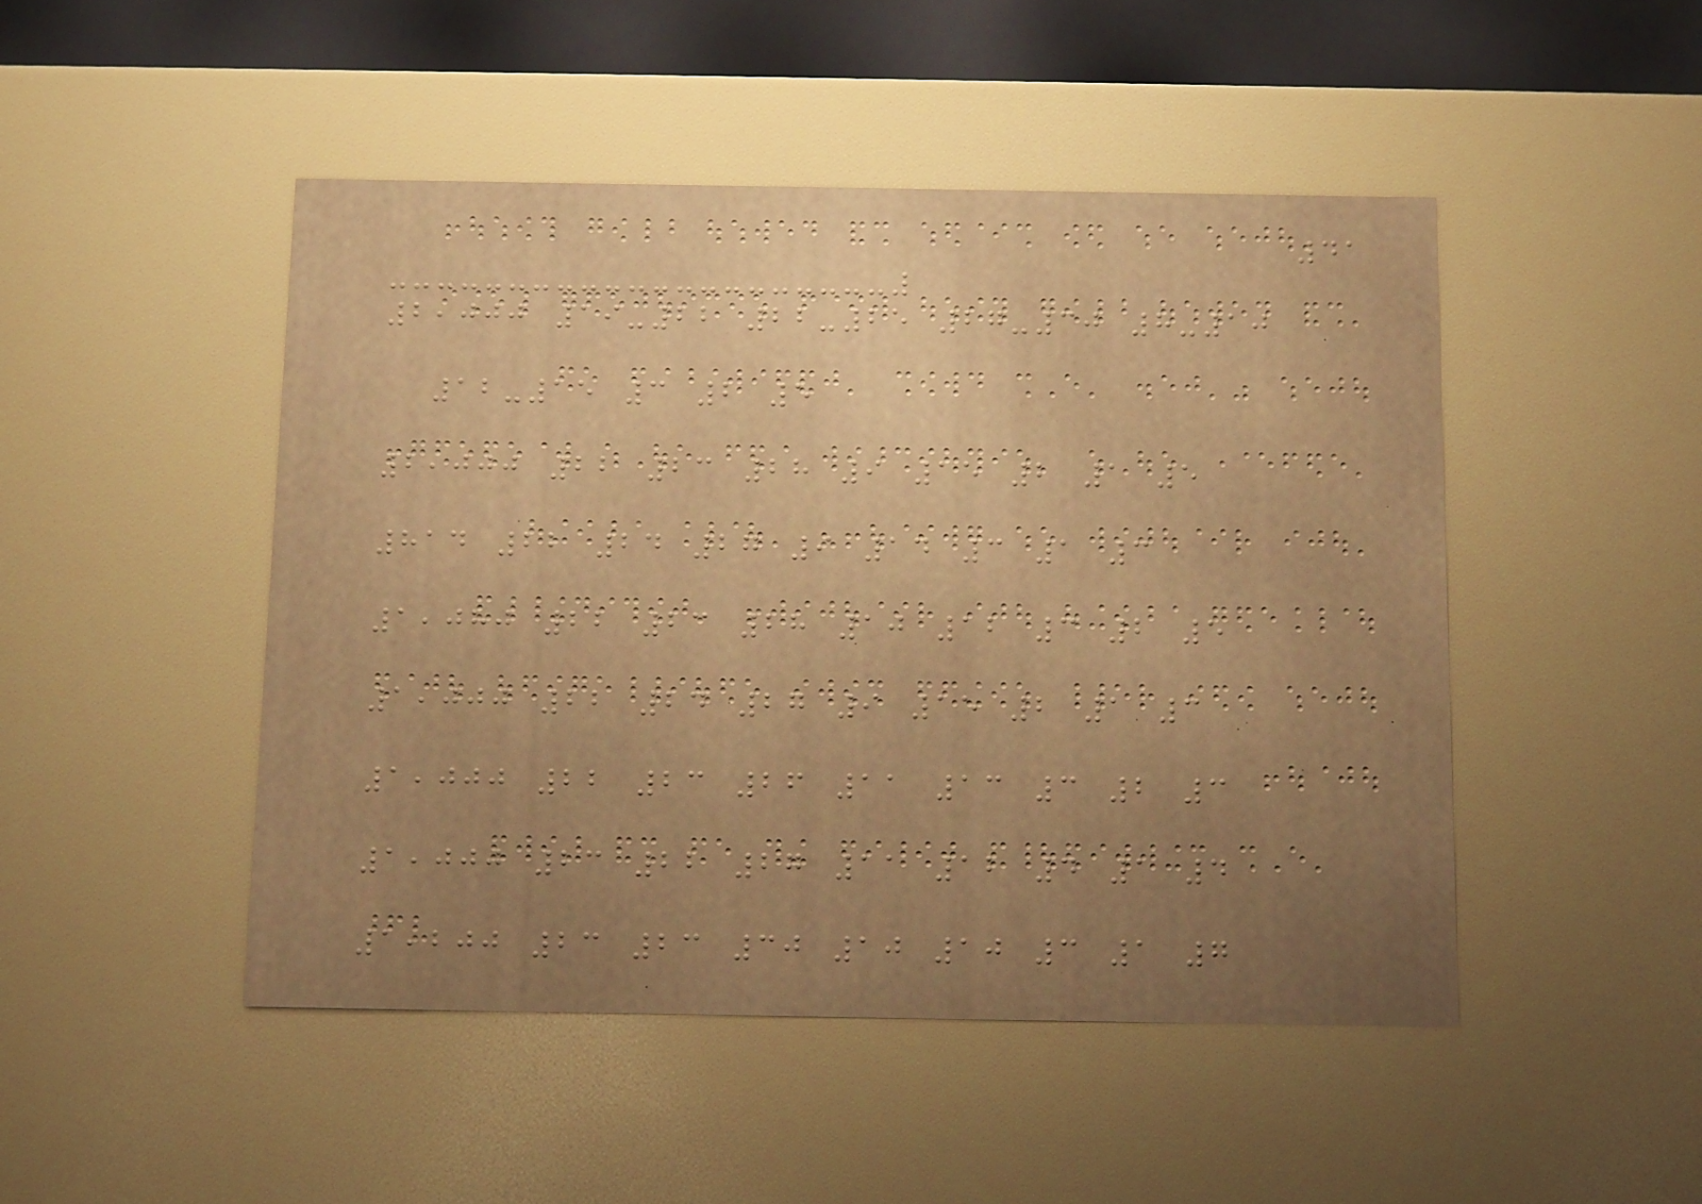41
2,000 19-22 22-25 27-30 8-10
12-15 3 2 5
2,000 22 23 28 9 15 2 1 5
814 22 24 27 9 14 3 1 3
1,080 22 23 28 10 12 3 2 5
1,000 22 24 27 9 15 2 1 3
1,000 22 23 26 11 13 3 2 3
1,000 23 22 27 11 12 4 1 4
1,200 23 23 30 10 10 3 1 7
